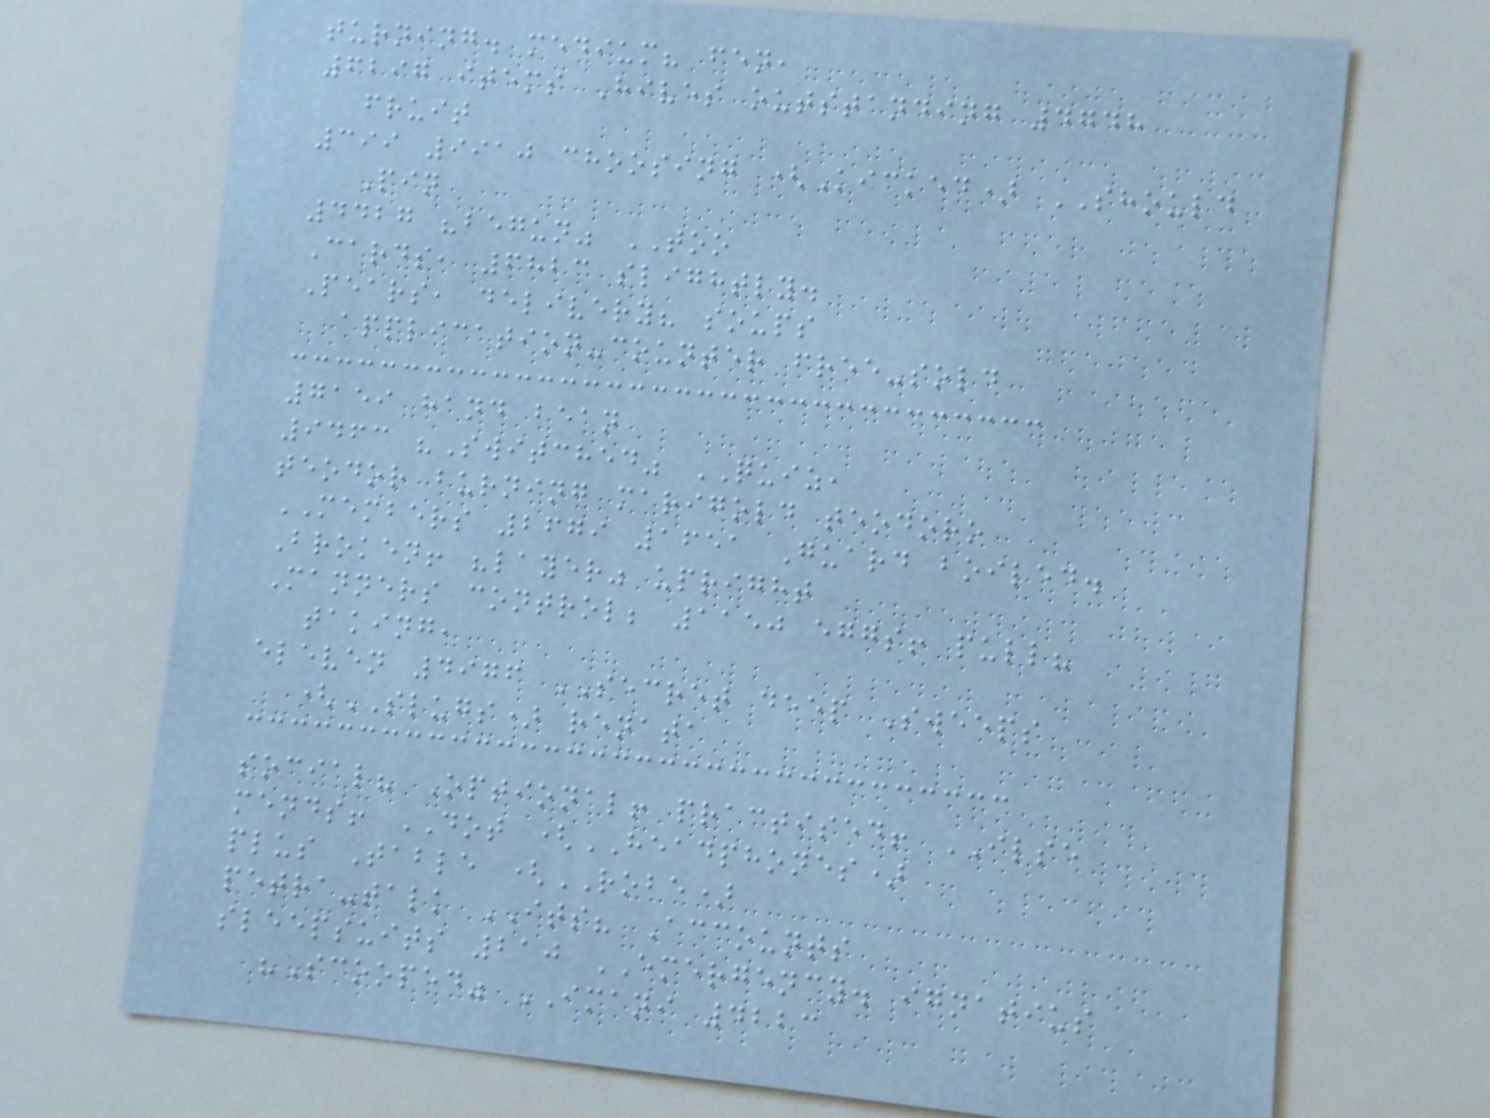turning. medium? fen,
6297 items Hives outstanding 4748
fruit
399 9910 choosing (Kicked) SHOULD
Pin
4427 "begun" TOO
Cards, 6823 slightly.
Pears, delivery? soups
application-counter free-sold
7159 hand bean
9463 "Switched" QUIZ,
teodor burning marigold teodoro
MEMBERS 2679 1651 Guard boiled.
Broken! "layer" upright
Manners control; 1150 eggs! pull?
taking,
eleven 4976 SECRET deep Sweeps
(SLUGS) renata
social? Optional! practised! ILSE
mends! DOT (HEADPHONES)
plus Table (ROBE)
petra-talk ITS? Accounts
sleepsuits 210 EMERGENCY. ignatius
"Scooped" IMANI 4223
